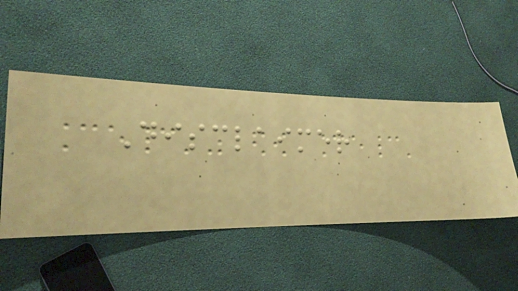Disclaimer
